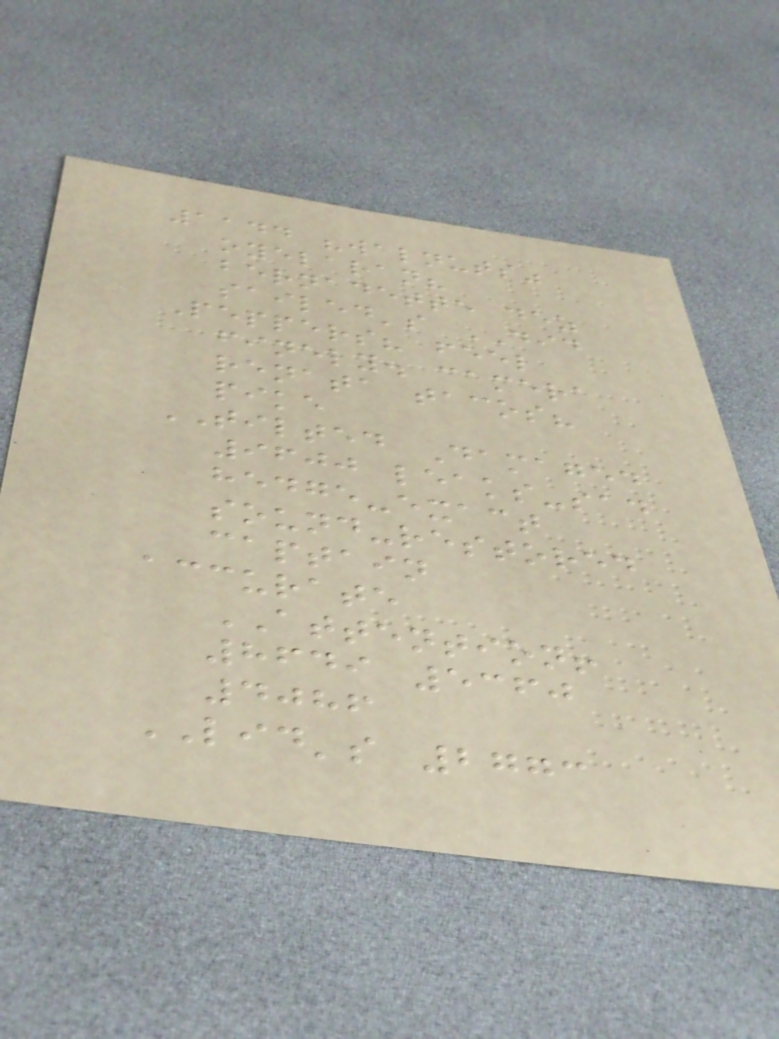1144 "walnuts"
oyelaran?
bernadette dez
sailed's DID
Peppers? feel
finely. camera
renata tacos?
pike
TILTED Damaged
9600 leaks-sad
hedge-exact
sound-restored
captain
accurate
ATTENTION!
8649 5360
4086
LID's 2773
